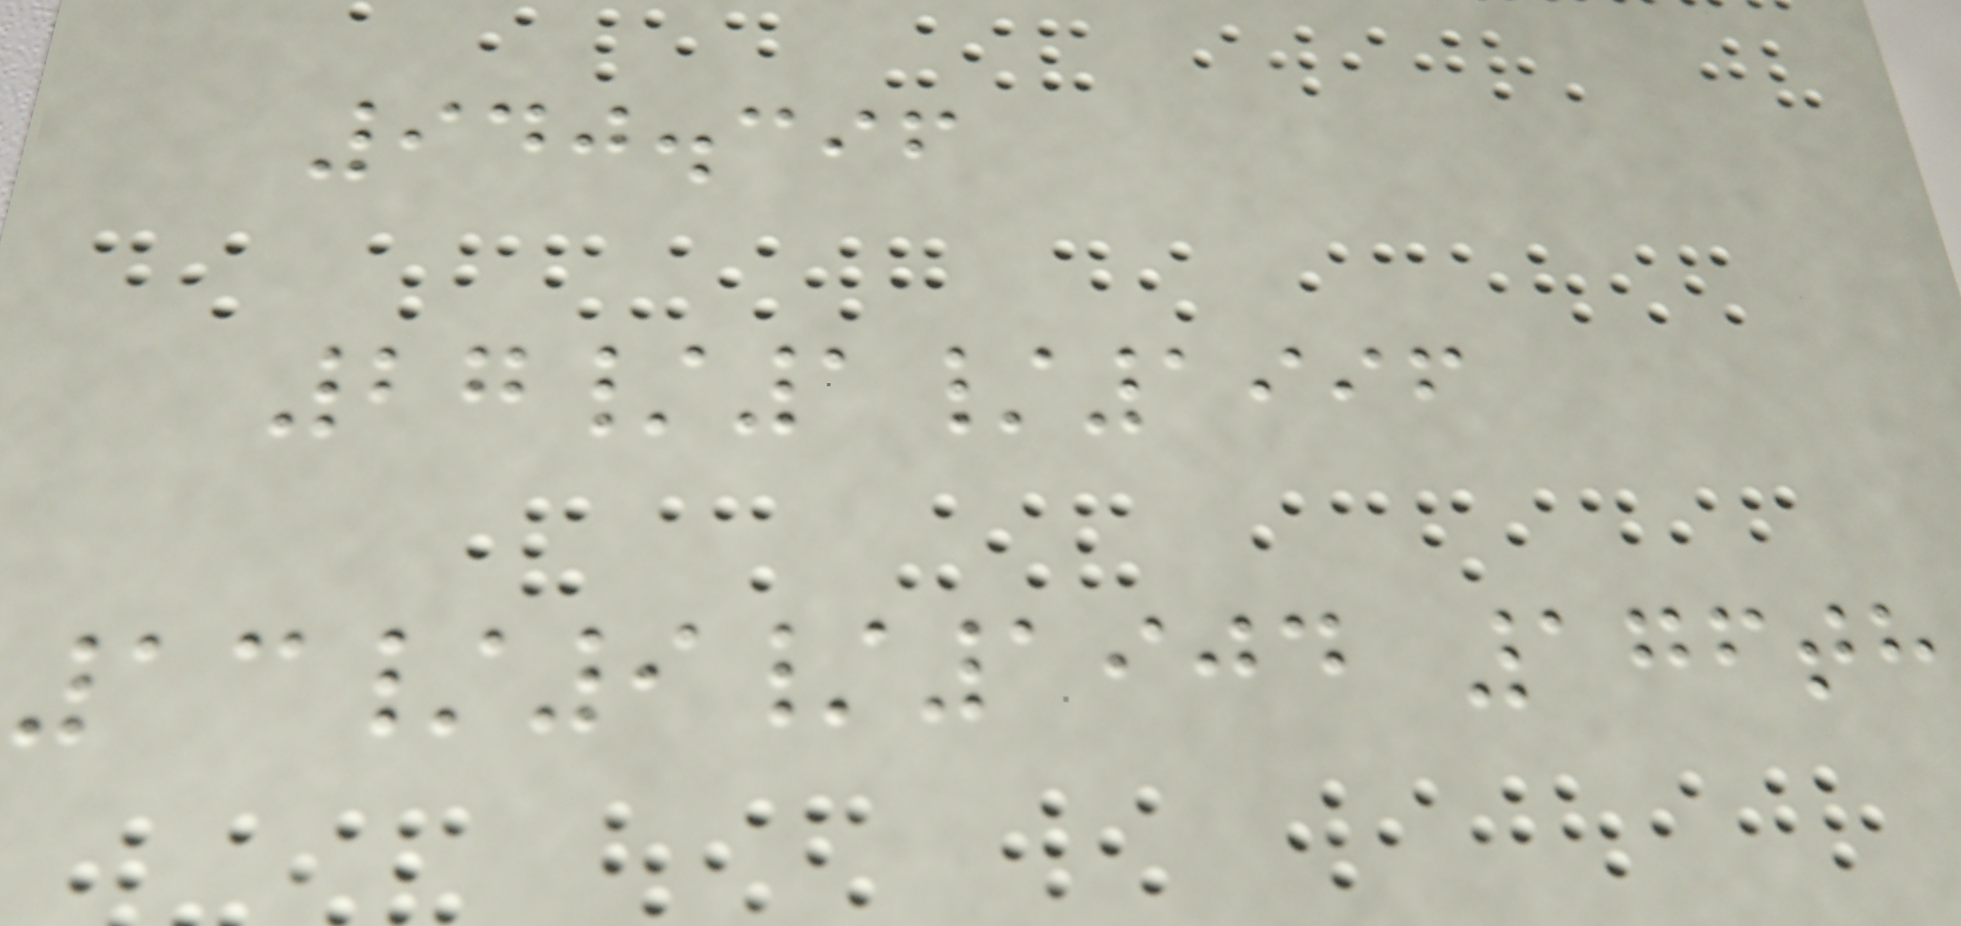940.396
27/1/1996
13/9/1904 176th
